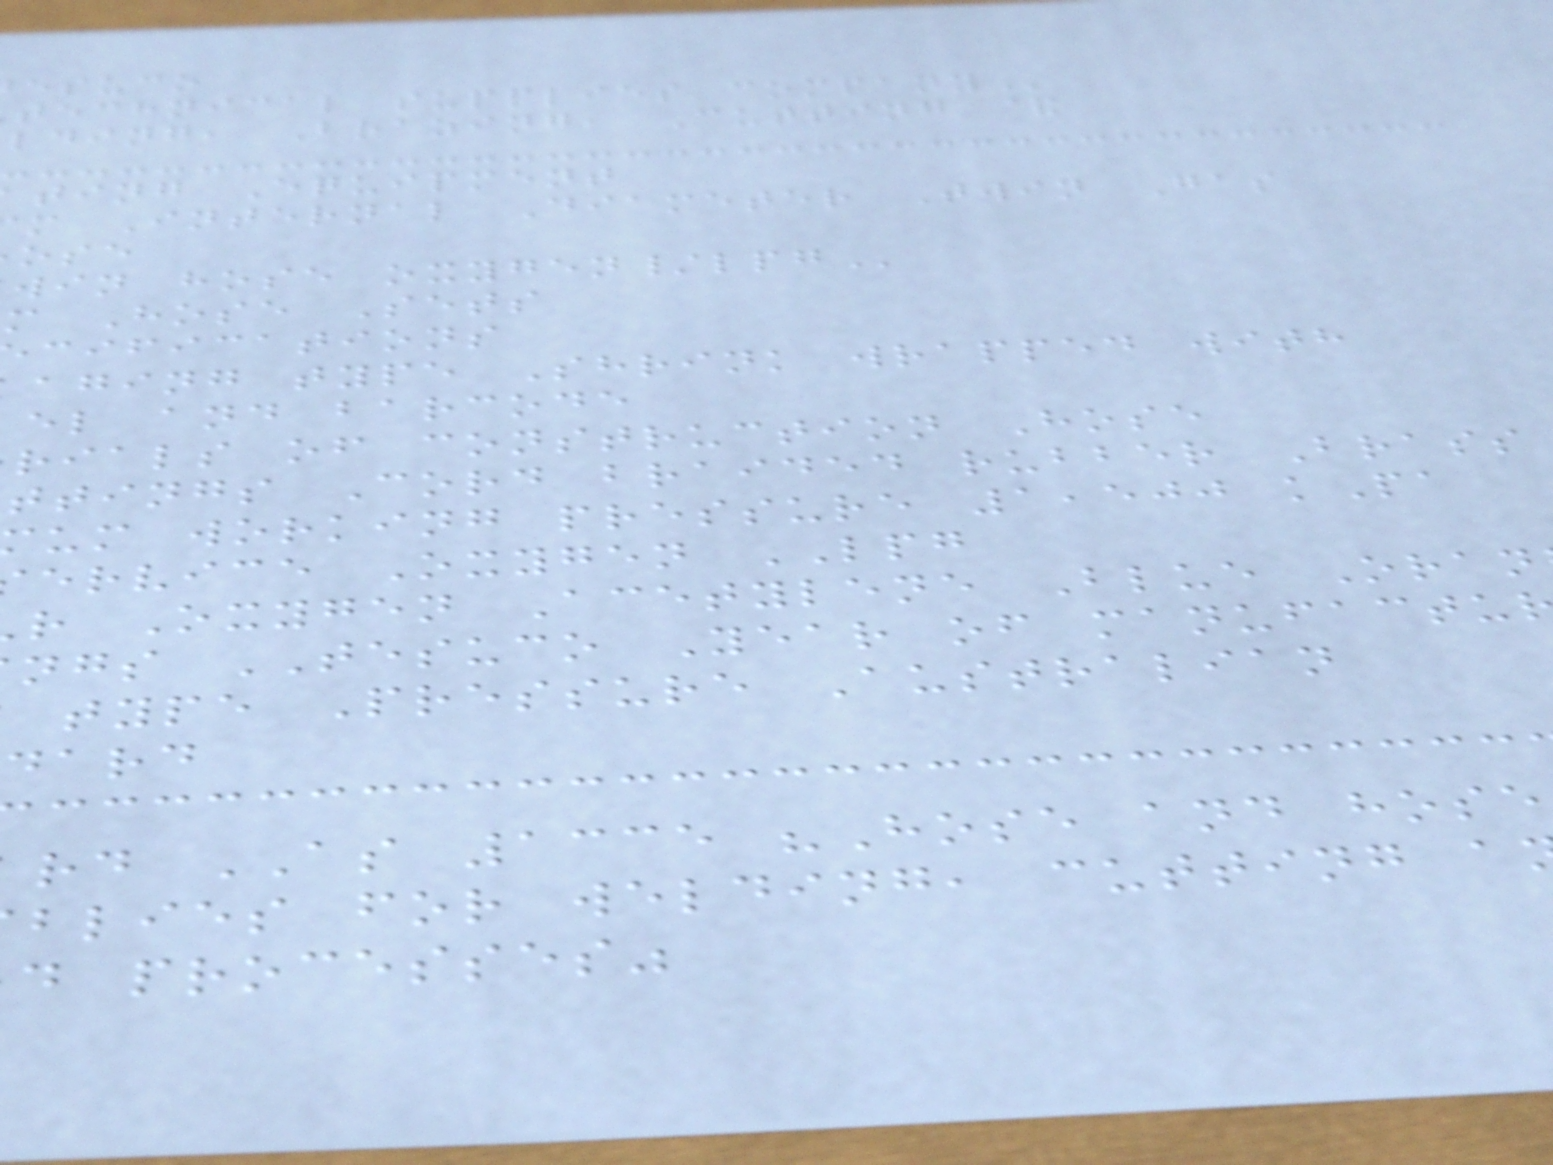esuco
technical supplies
lding, Brazing, Cutting &
ting Equipment
m Internal Diameter Twin Gas
win hose
m Hose Sets
cifications
aging type Shrink wrapped with
el and barcode
rials of construction Hose
ttings Cord braided rubber Brass
um working pressure 1,500 kPa
ervice Oxygen LPG
r Oxygen Acetylene Blue Oran
ngs TESUCO Year of manufactu
type Pressure Australian
dard
rd AS 1335 "Hose and hose
blies for welding, cutting a
d processes"
